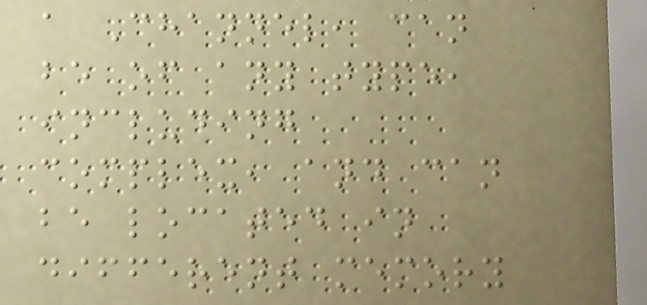a Channel, can
be of any type,
including
complex, and can
be located in
different memory
